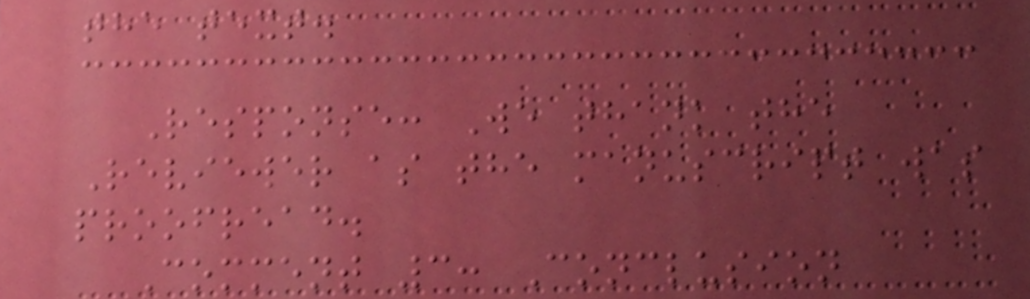the text.
Response: We thank the
Reviewer as the manuscript was
proofread.
Comment 3: Conclusion
